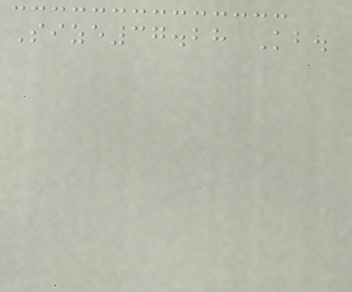Size37.28 Kb.
